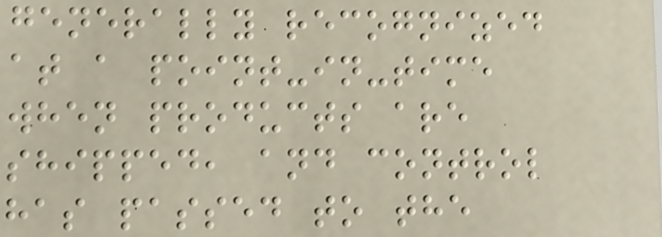generally recognized
at a point-in-time
when products are
shipped, and control
has passed to the
